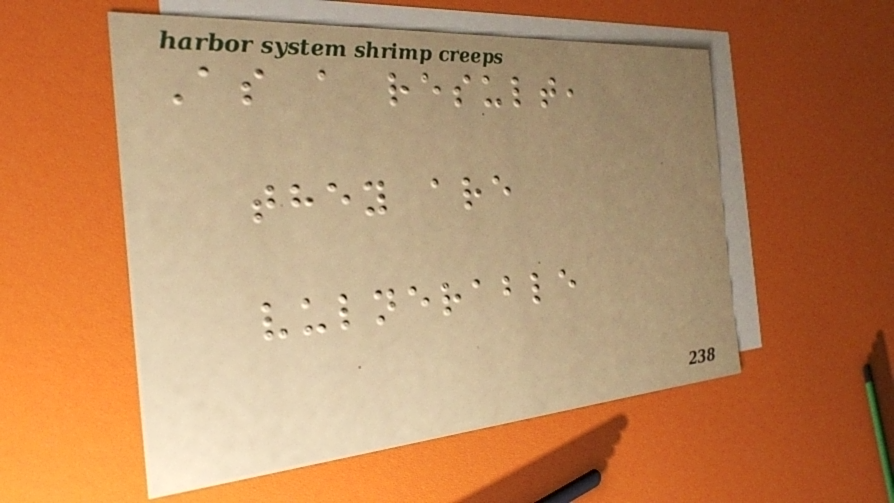As a result,
they are
vulnerable
